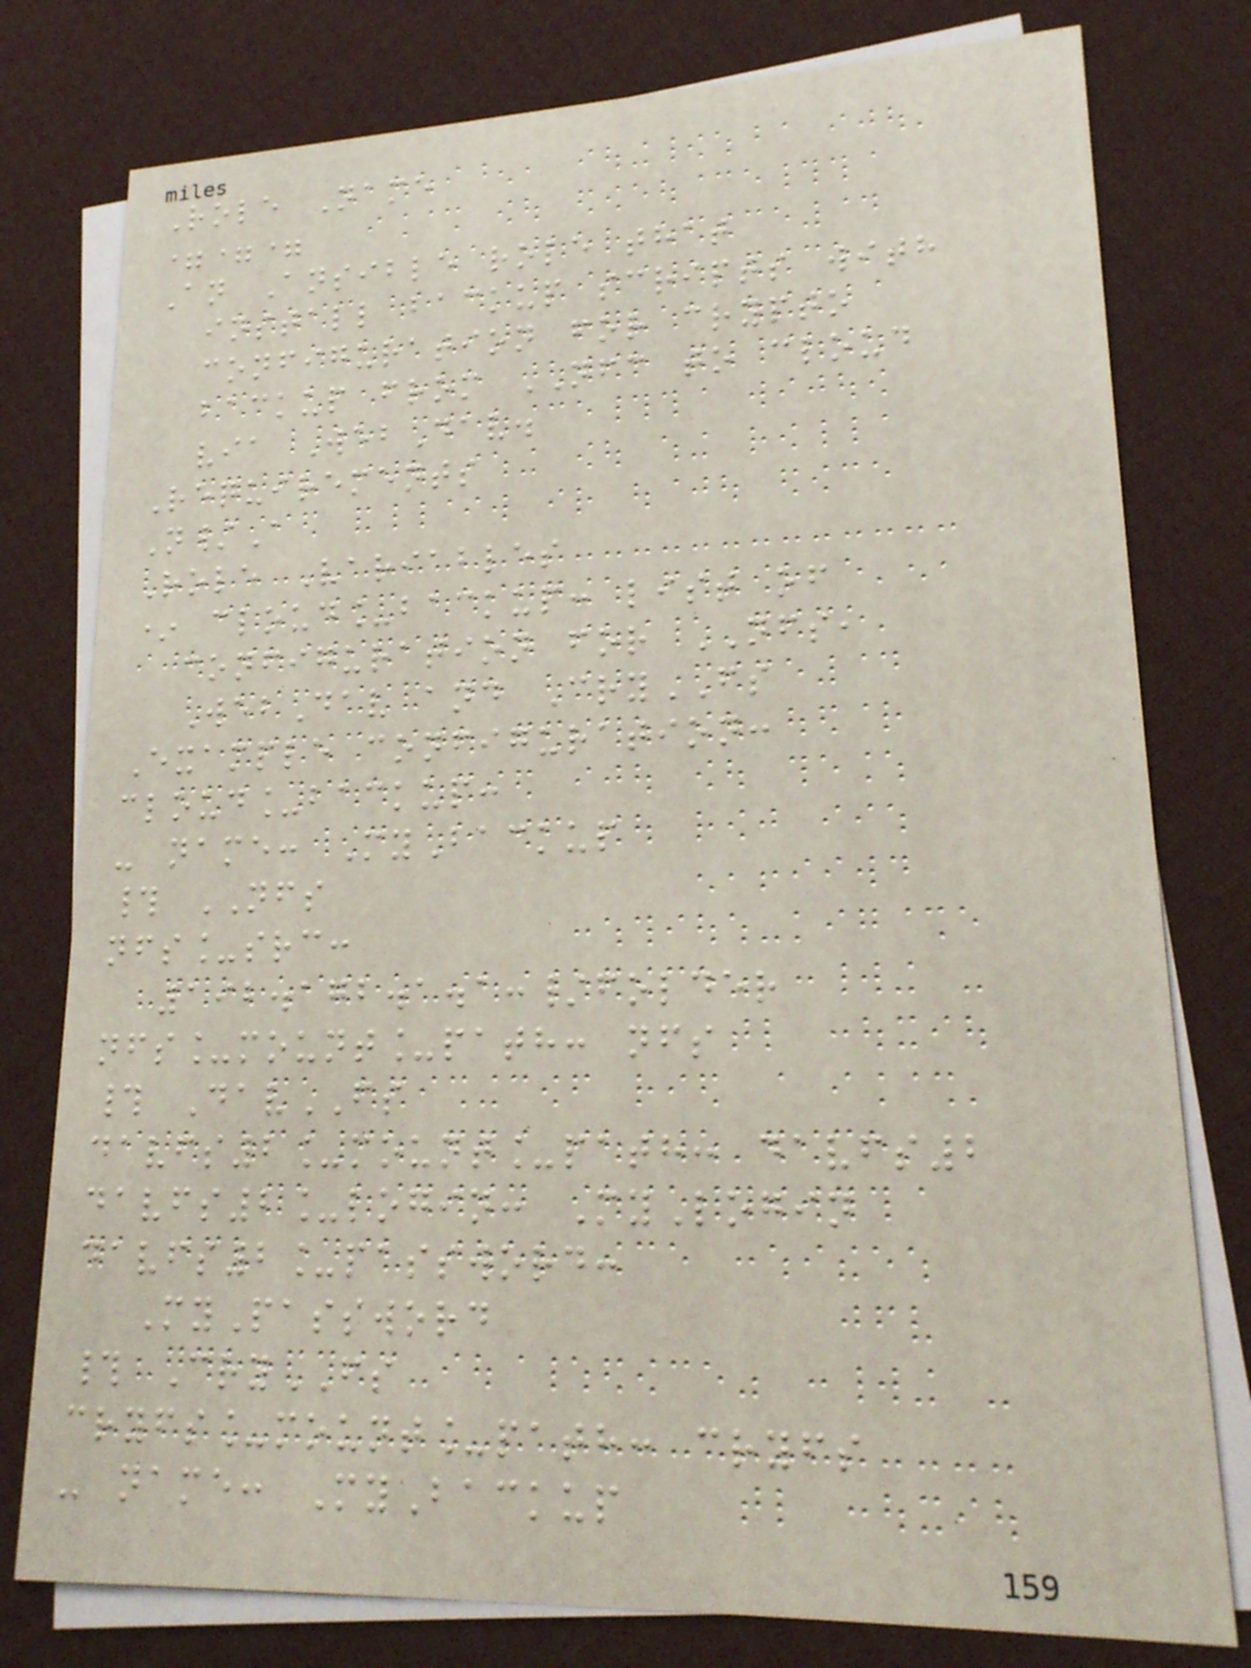Role Name
===
An Ansible role that
install backup scripts with
configuration for crypto
backup from NFC to cloud
via WebDav.
Requirements
N/A
Role Variables
* cloud_backup: list of
configuration for NFS,
WebDav and CryFS
Example configuration:
cloud_backup:
- name: MyBackup
# NFS
nfs_src:
192.172.1.1:/folder
nfs_mount_path: nfs
# DavFS
davfs2_mount_path: davfs2
davfs2_login: MyLogin
davfs2_password:
MyPassword
# CryFS
cryfs_mount_path: cryfs
- name: MyBackup
